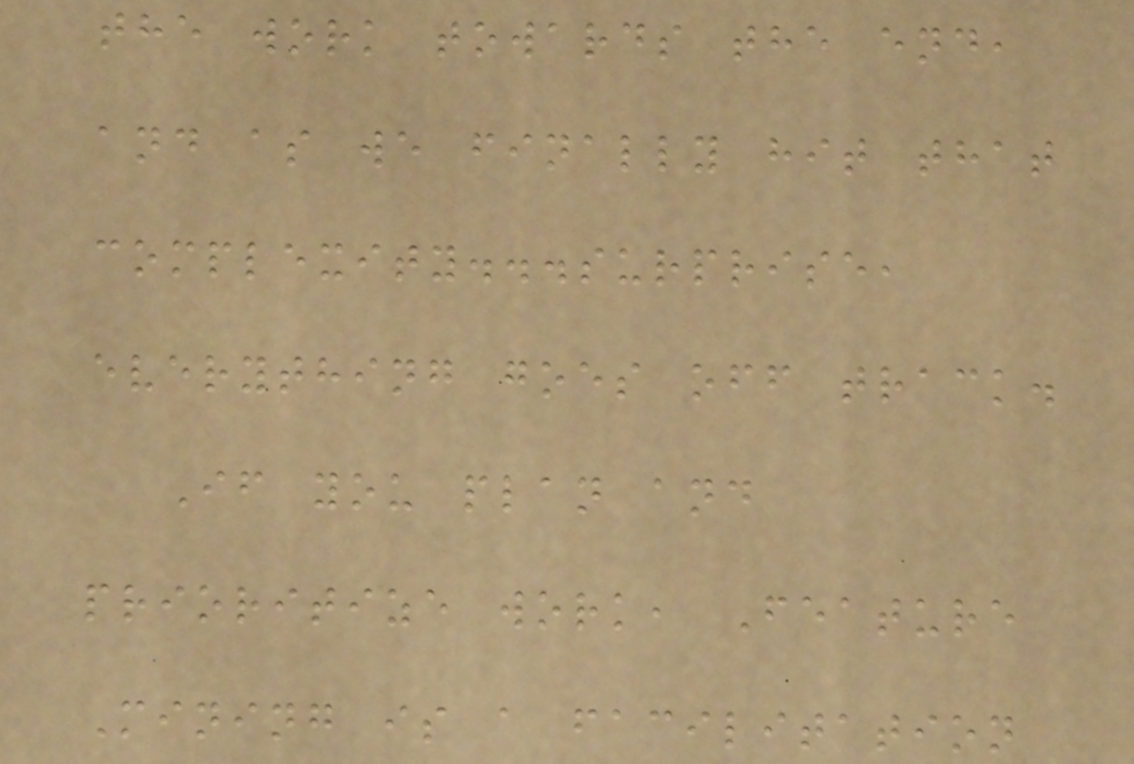the work towards the end,
and as we finally hit that
complexity...surprise,
everything goes off track.
If you plan and
prioritize work, Feature
Mining is a facilitation
